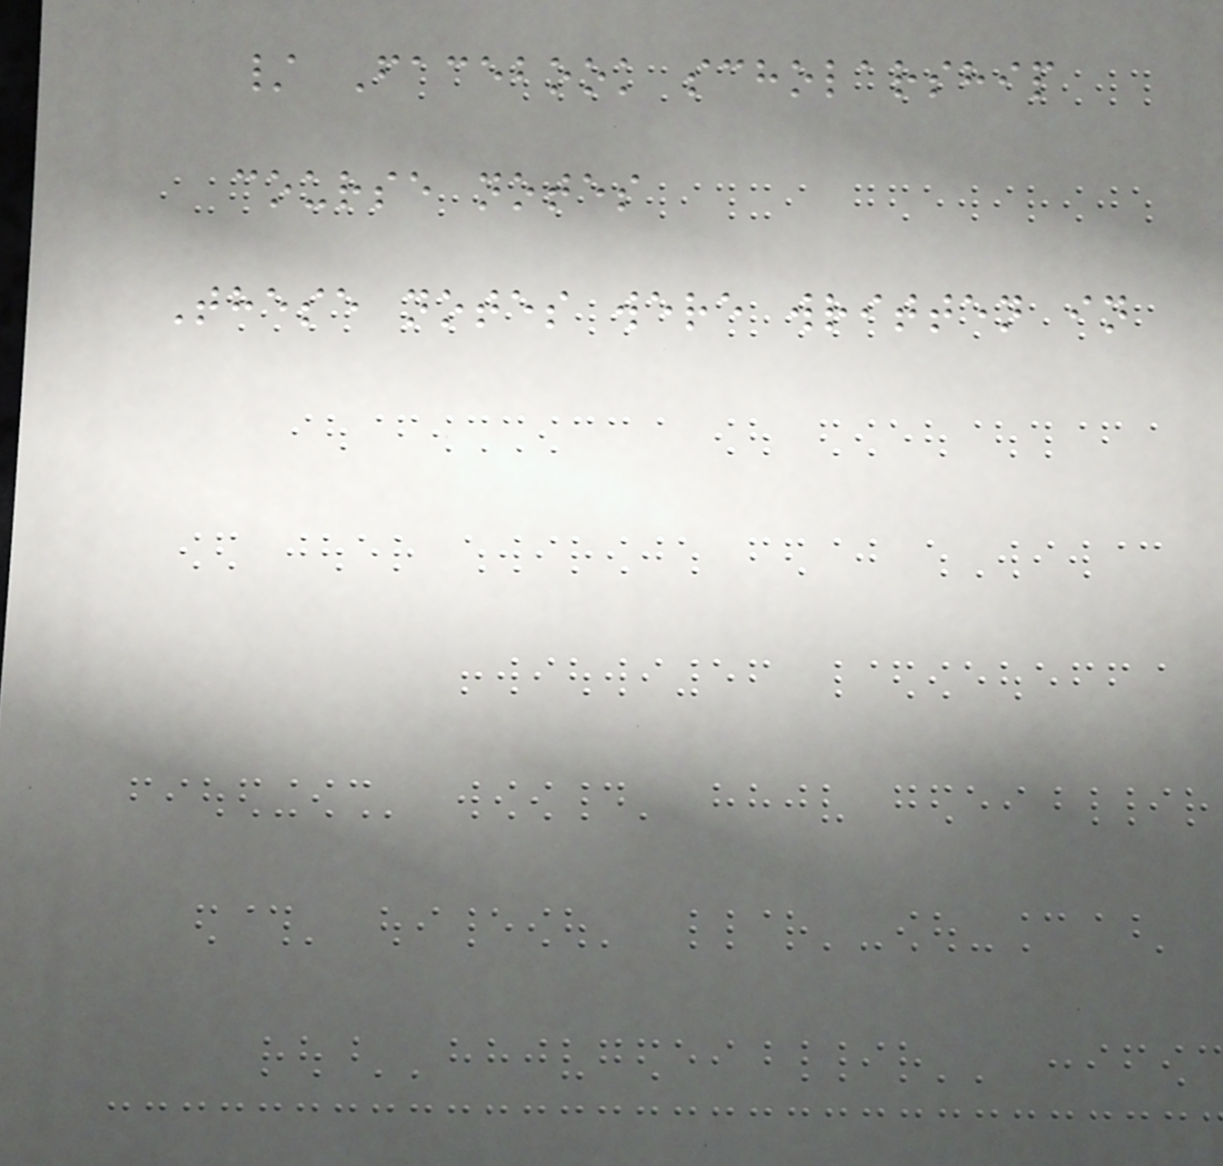/ Facebook scholarship
course notes
These notes were written in
